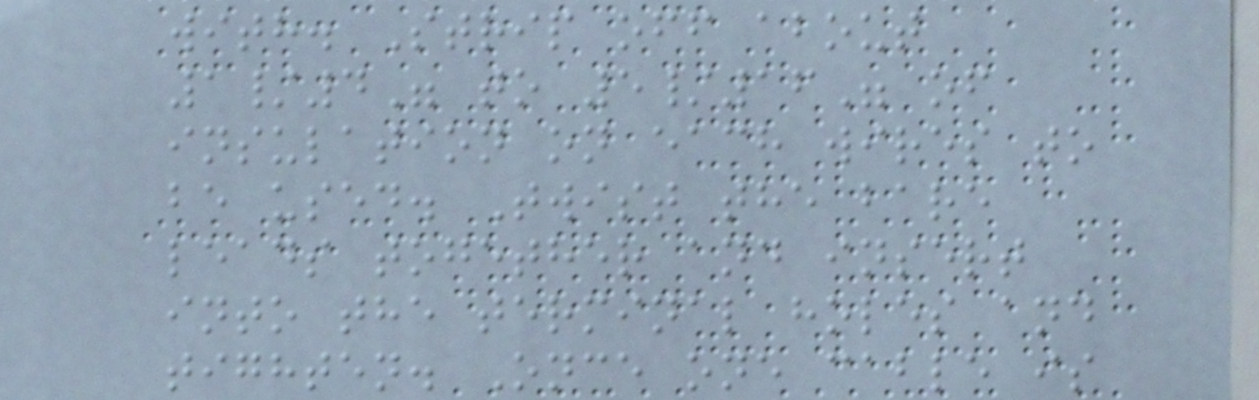with. Strip off about
1/4" to 5/16" of
insulation on each wires to
be used. Twist the bare
leads together and insert
into the terminal holes and
tighten. Once one cable is
